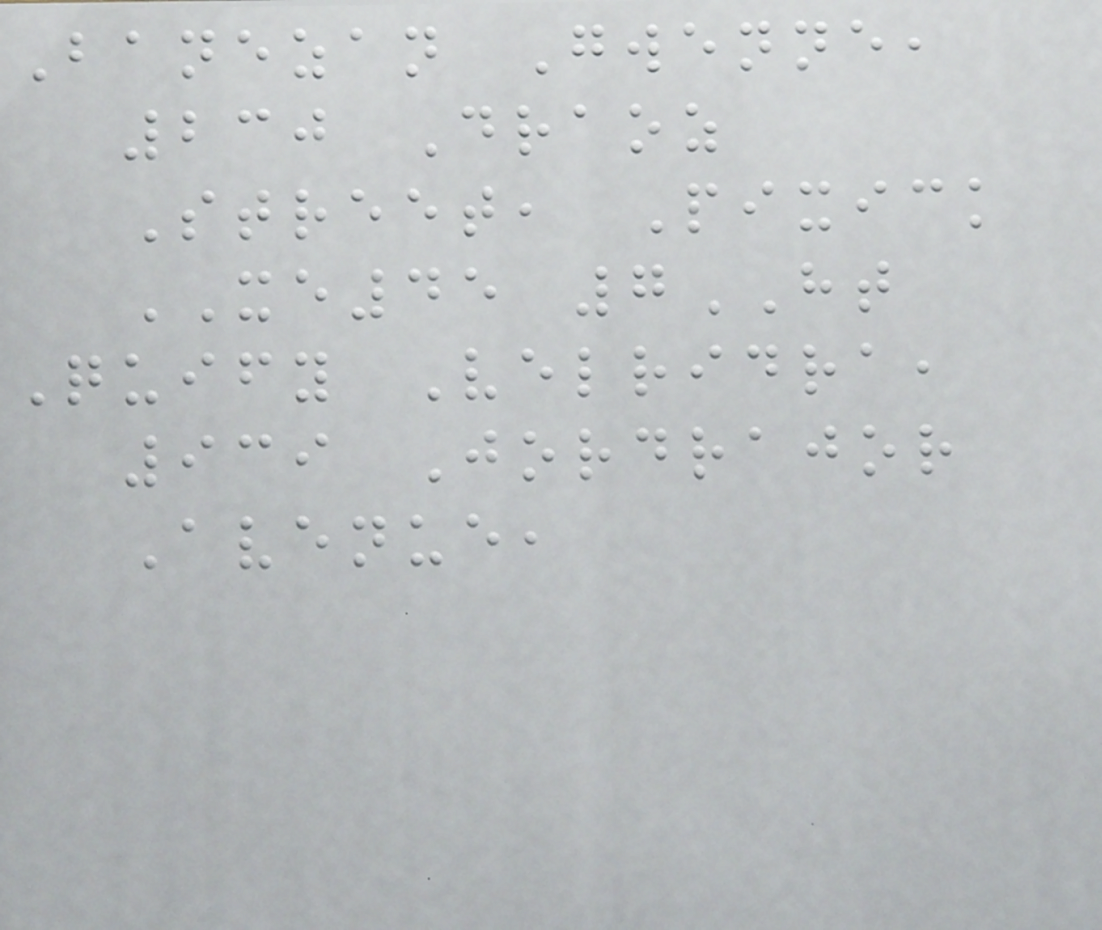Banezan Gwenne,
230 Draoz
Street, Pixick
XE45 7HT
Quify Velridra,
939 Jordrajor
Avenue,
